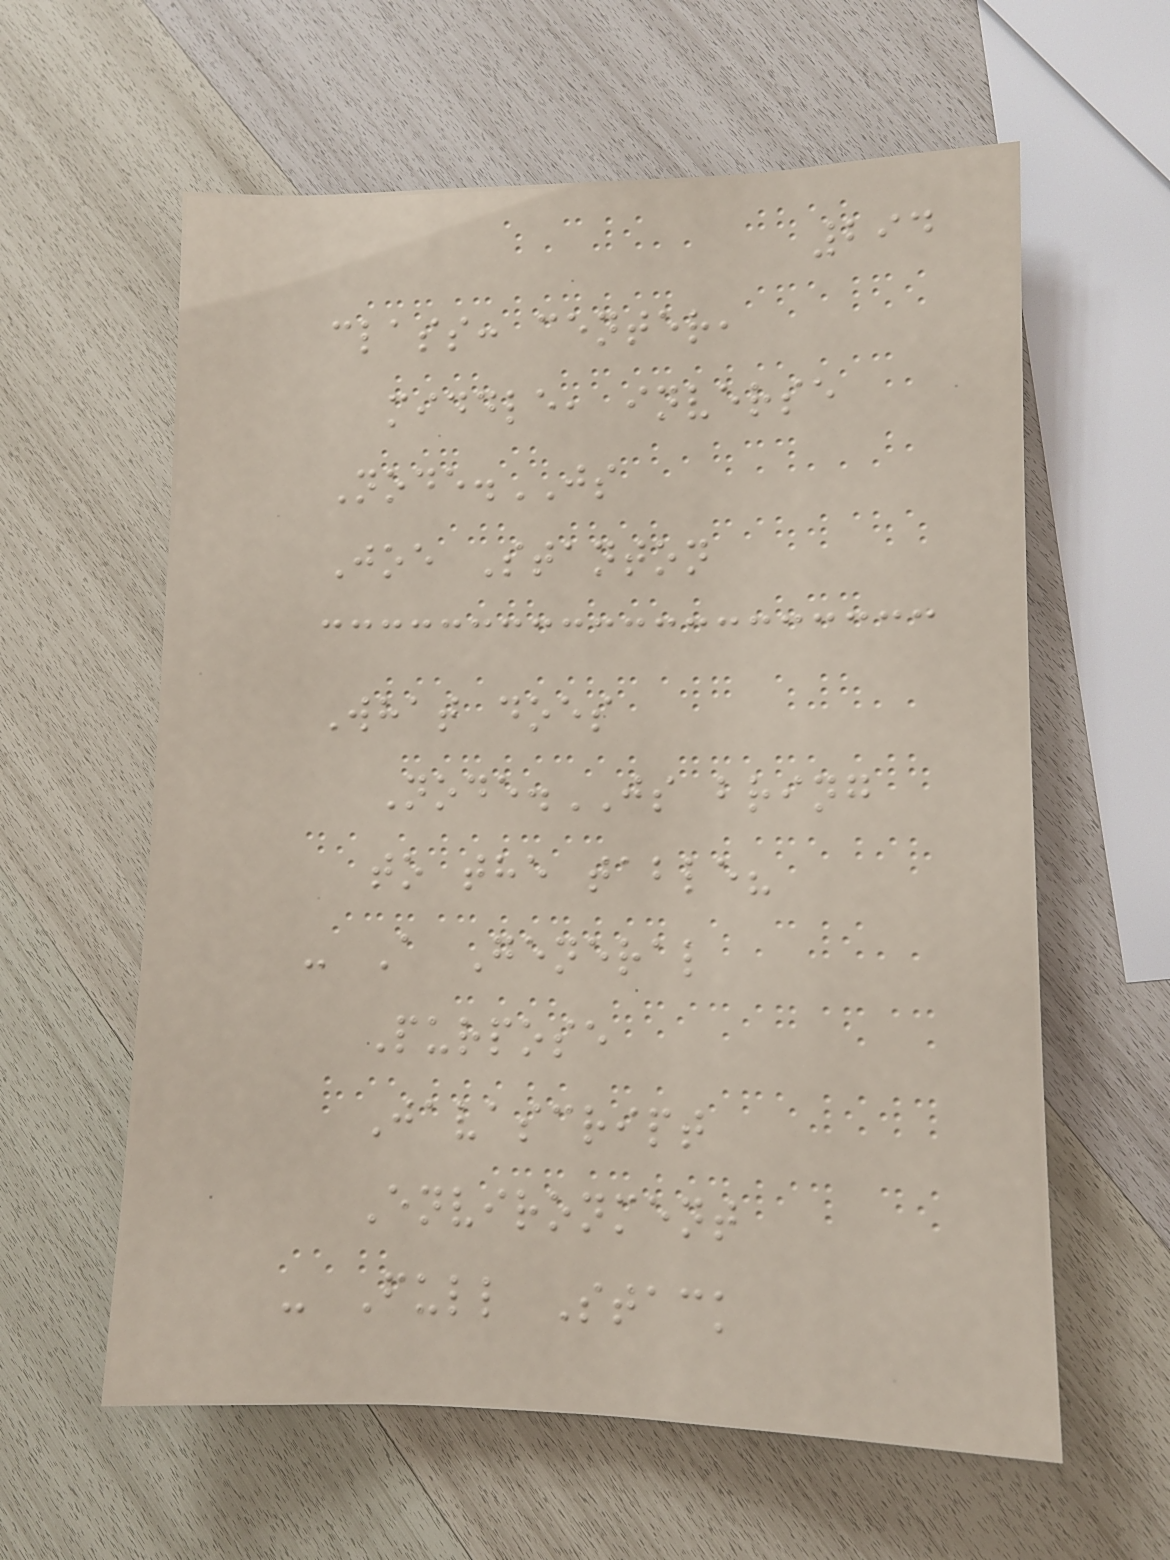294
class: center,
middle, inverse
Node.JS
Joe Stanton
What does
Node.JS bring
to the table?
- A General
Purpose
Javascript
Environment
- Full Stack
